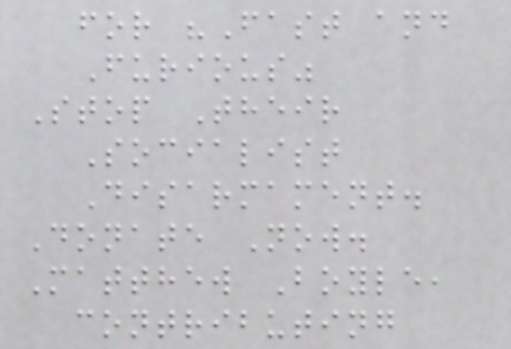for "Fast and
Furious"
Stop Their
Socialist
Disarmament.
Donate Now.
Matthew Boyle,
contributing
